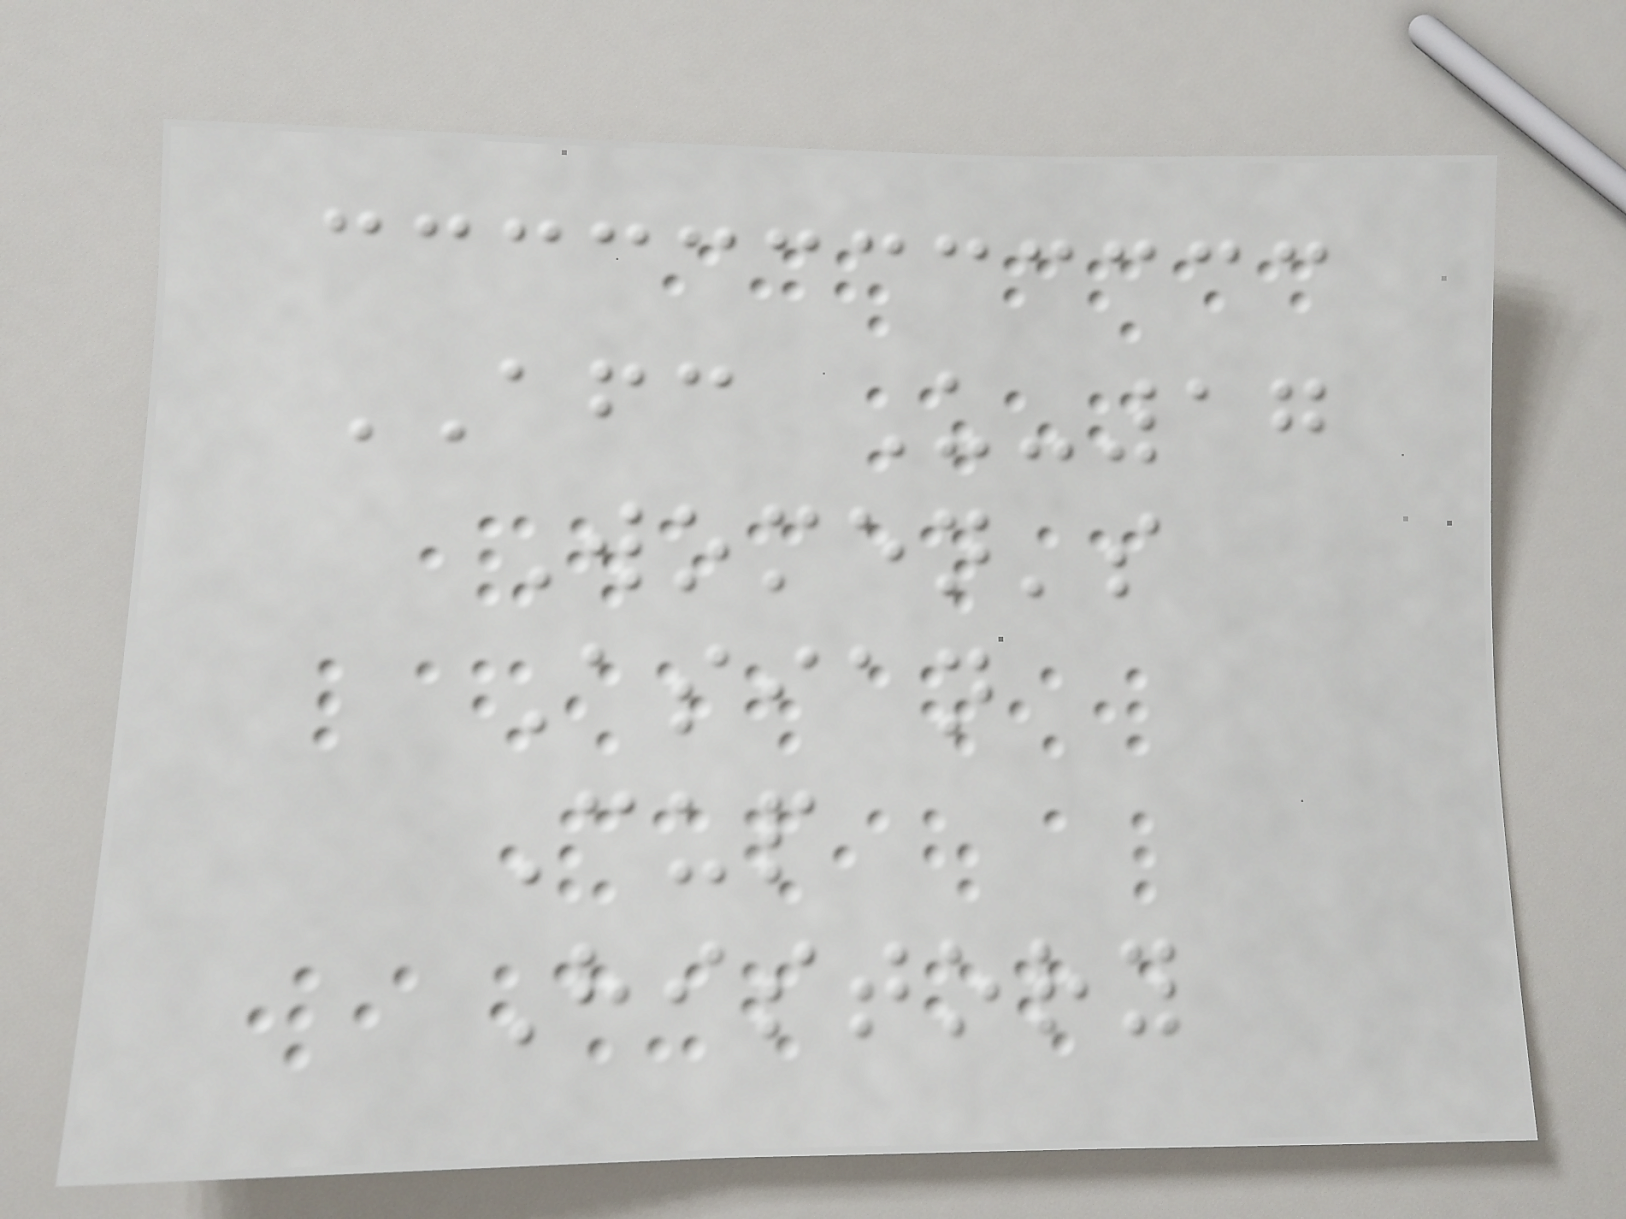AFC U-17
Women's
Asian
Cup
History
